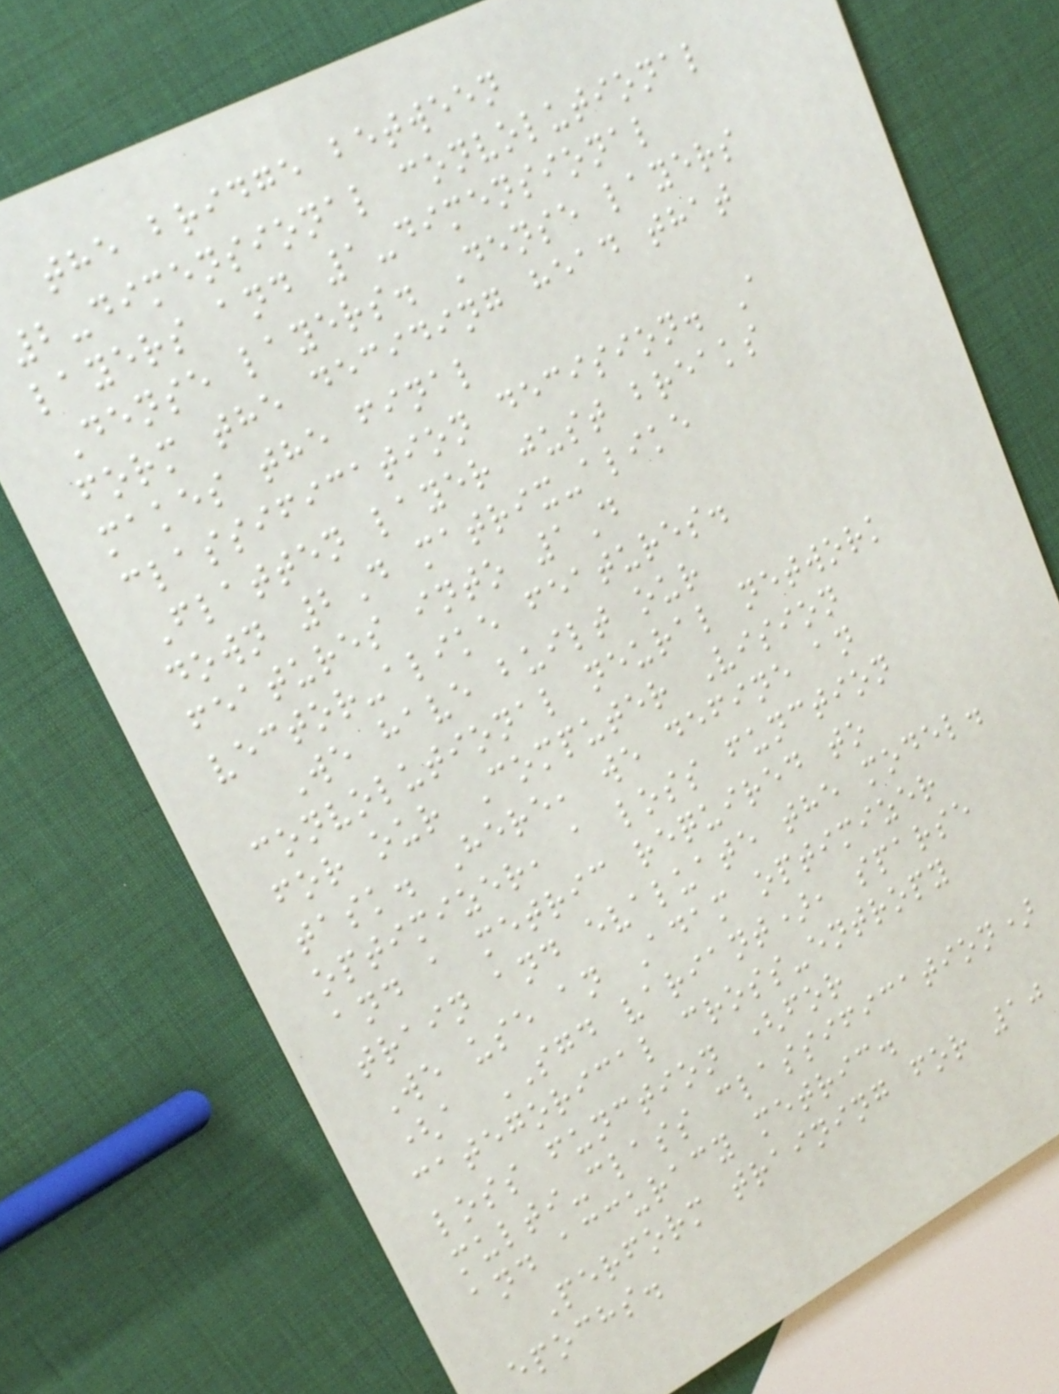the bridge between
2-dimensional convolutional
layers and 1-dimensional
Dense layers. Dense layers
form the deciding head that
makes the final
classification decision. A
Flatten layer just breaks
down 2D matrix-alike
features into 1D
vector-alike features.
We have built our
convolutional neural network
for our Computer Vision
task. Here, we define an
optimizer, a loss function
and a metric required to
train and evaluate the model.
We use an Adam optimizer
(a SGD variant), sparse
categorical cross-entropy
loss function (for
multi-class classification)
and accuracy metric.
Perform training for 10
epochs.
